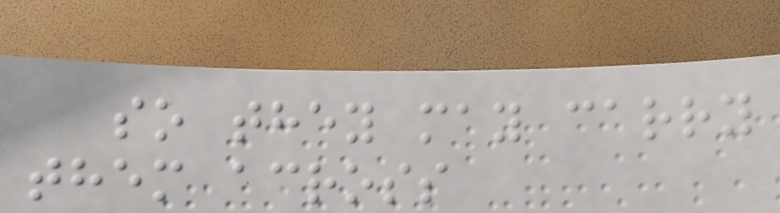so they may carry
them across
